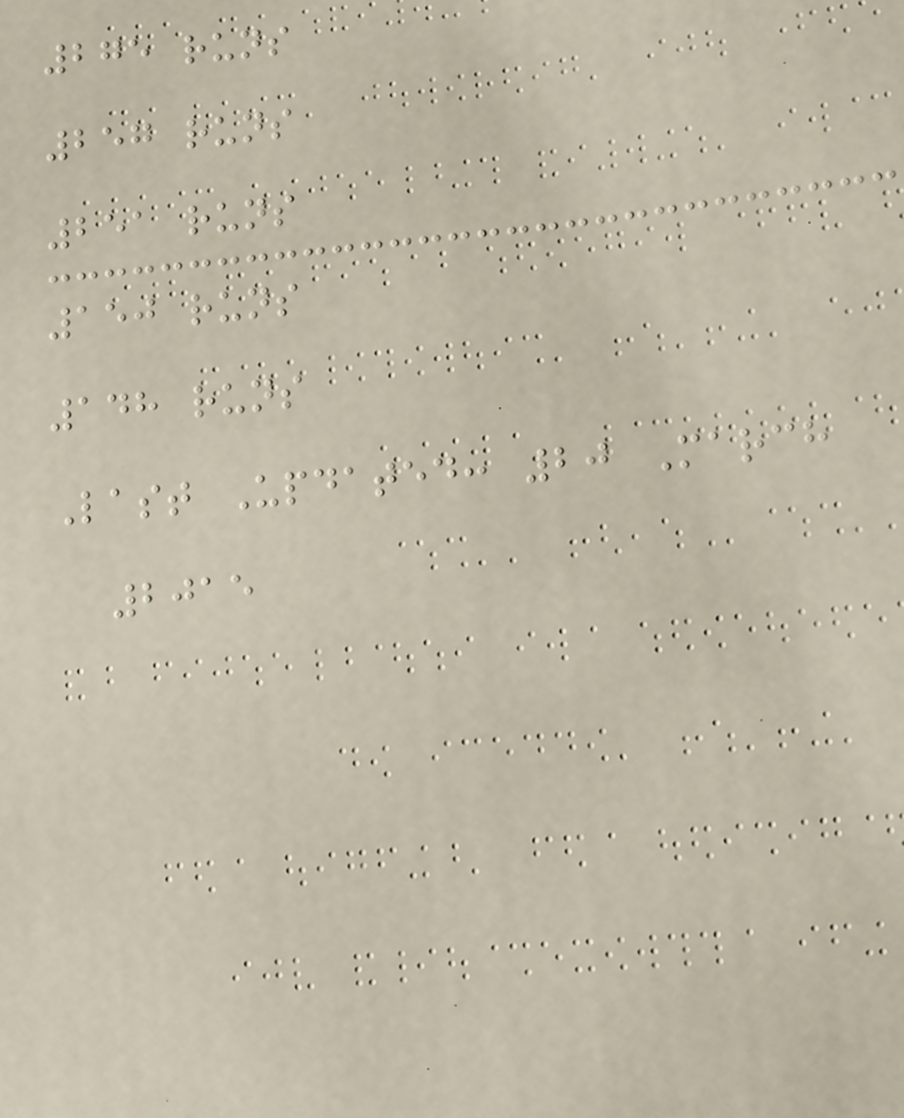275 runs
257 runs
251 runs
150 runs
148 runs
Last Updated: 20 March
2015
